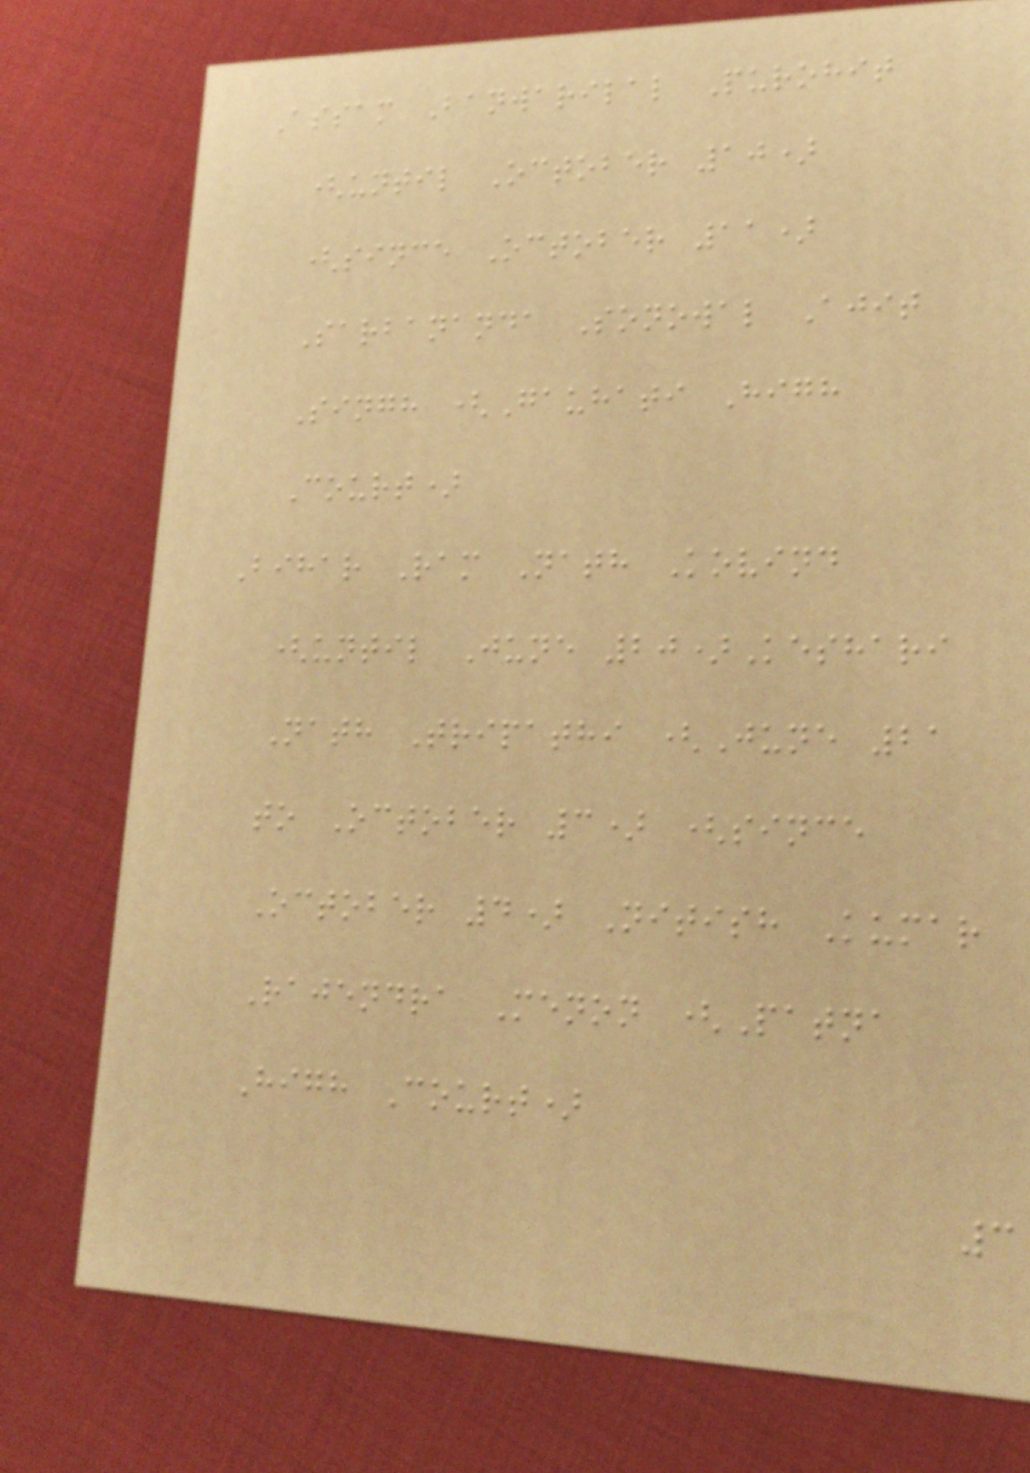Assam Banwarilal Purohit
(until October 10)
(since October 11)
Sarbananda Sonowal Ajit
Singh (Gauhati High
Court)
Bihar Ram Nath Kovind
(until June 20)Keshari
Nath Tripathi (June 21
to October 3) (since
October 4) Nitish Kumar
Rajendra Menon (Patna
High Court)
3
